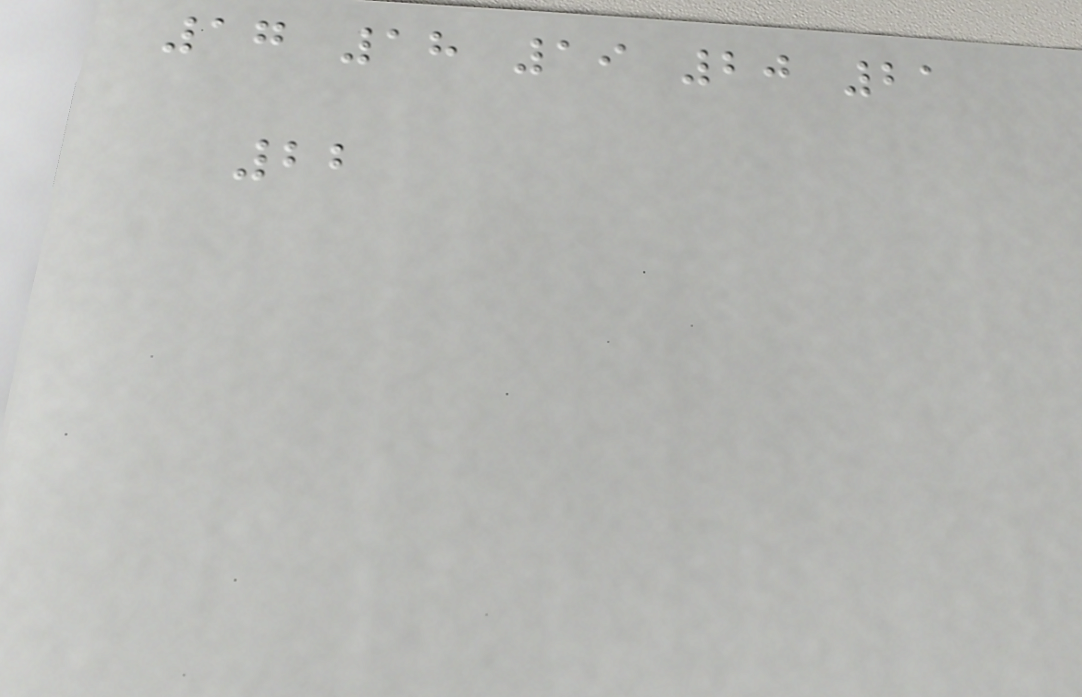17 18 19 20 21
22
